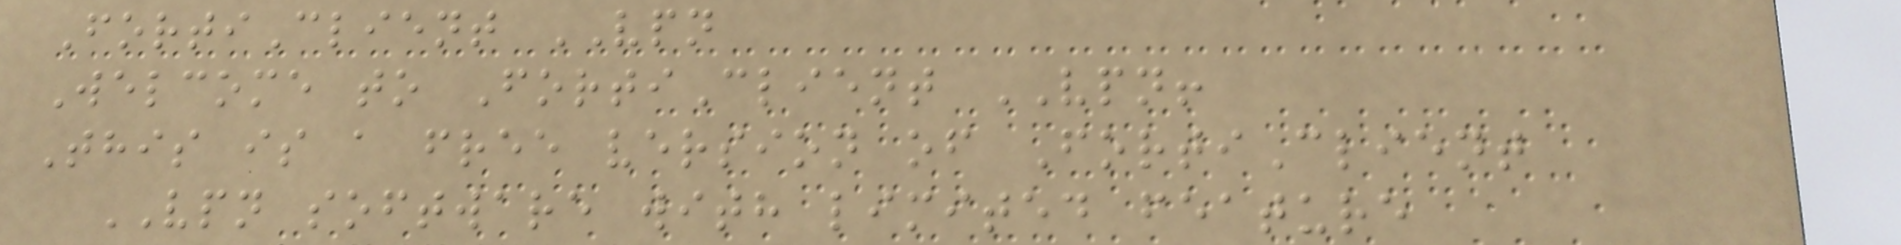FortiClient VPN
Welcome to FortiClient VPN!
This is a free version of FortiClient
VPN software with limited feature
